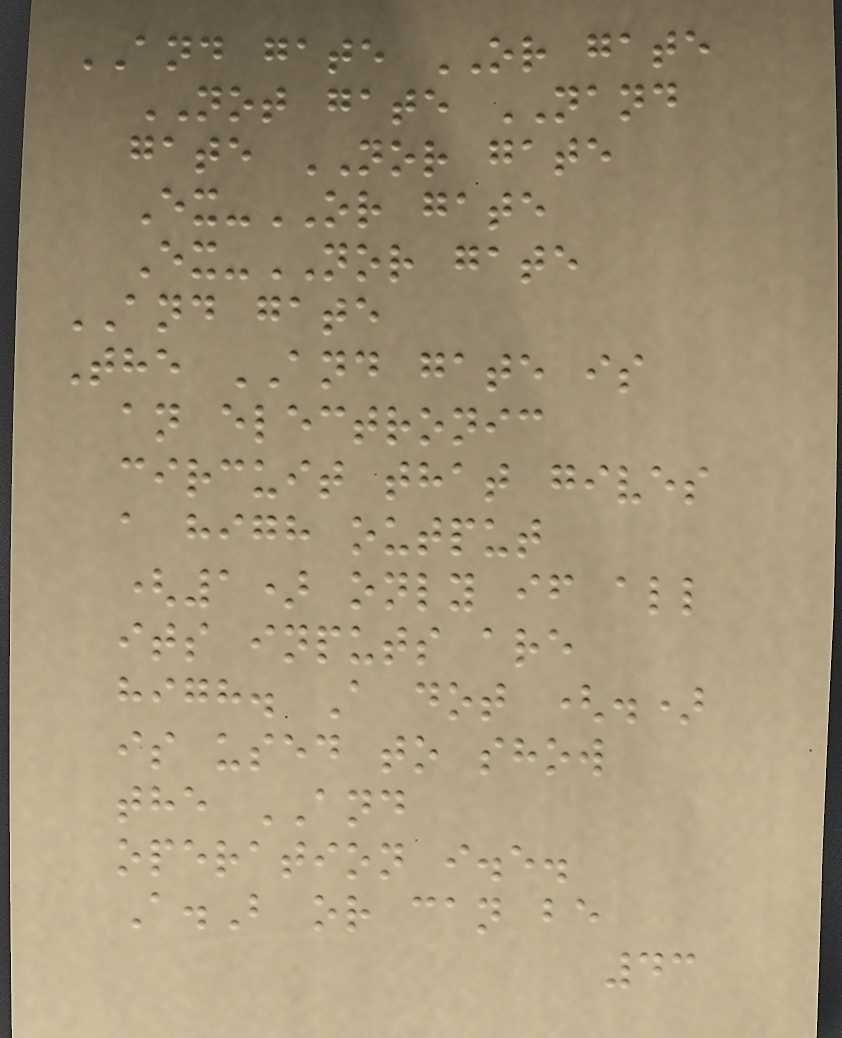AND gate OR gate
NOT gate NAND
gate NOR gate
Ex-OR gate
Ex-NOR gate
AND gate
The AND gate is
an electronic
circuit that gives
a high output
(1) only if all
its inputs are
high. A dot (.)
is used to show
the AND
operation i.e.
A.B or can be
43
